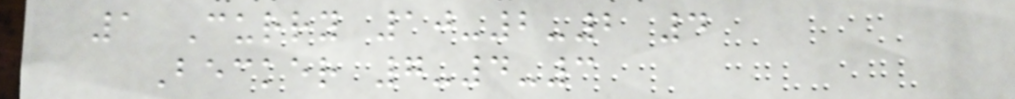1 Curry 10-2-2 4
Becker 7-4-3
